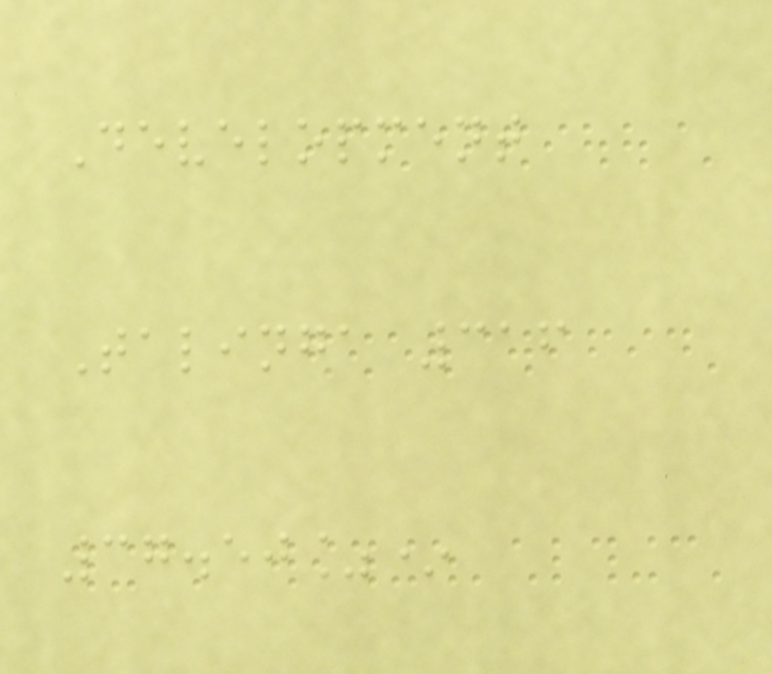Development
Talinga 316
37.50%*
